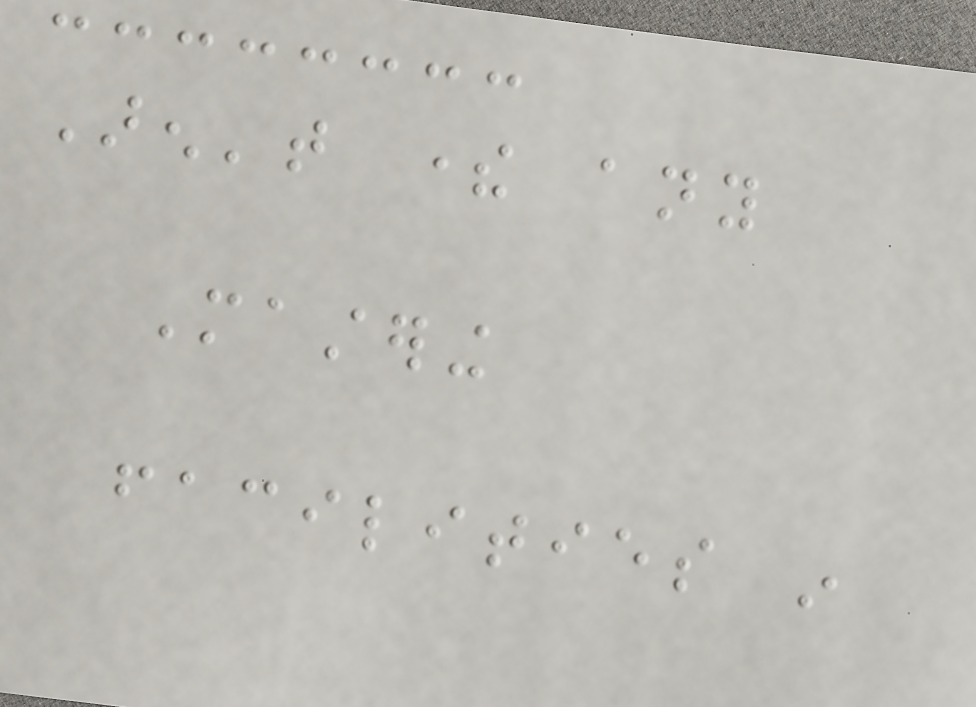Aren't there any
Mastering
facilities in
